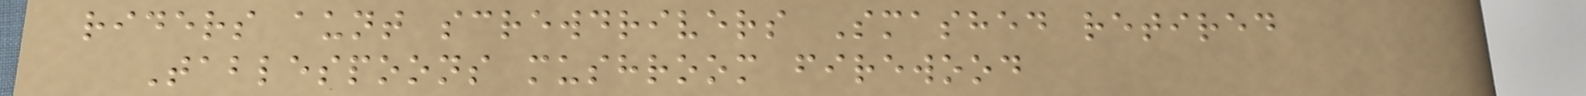riders aunt screwdrivers Smashed retired
Tablespoons mushroom firewood
